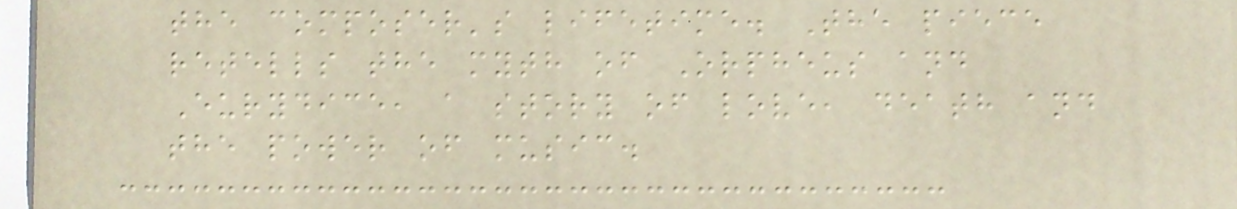the composer's lifetime. The piece
retells the myth of Orpheus and
Eurydice, a story of love, death and
the power of music.
